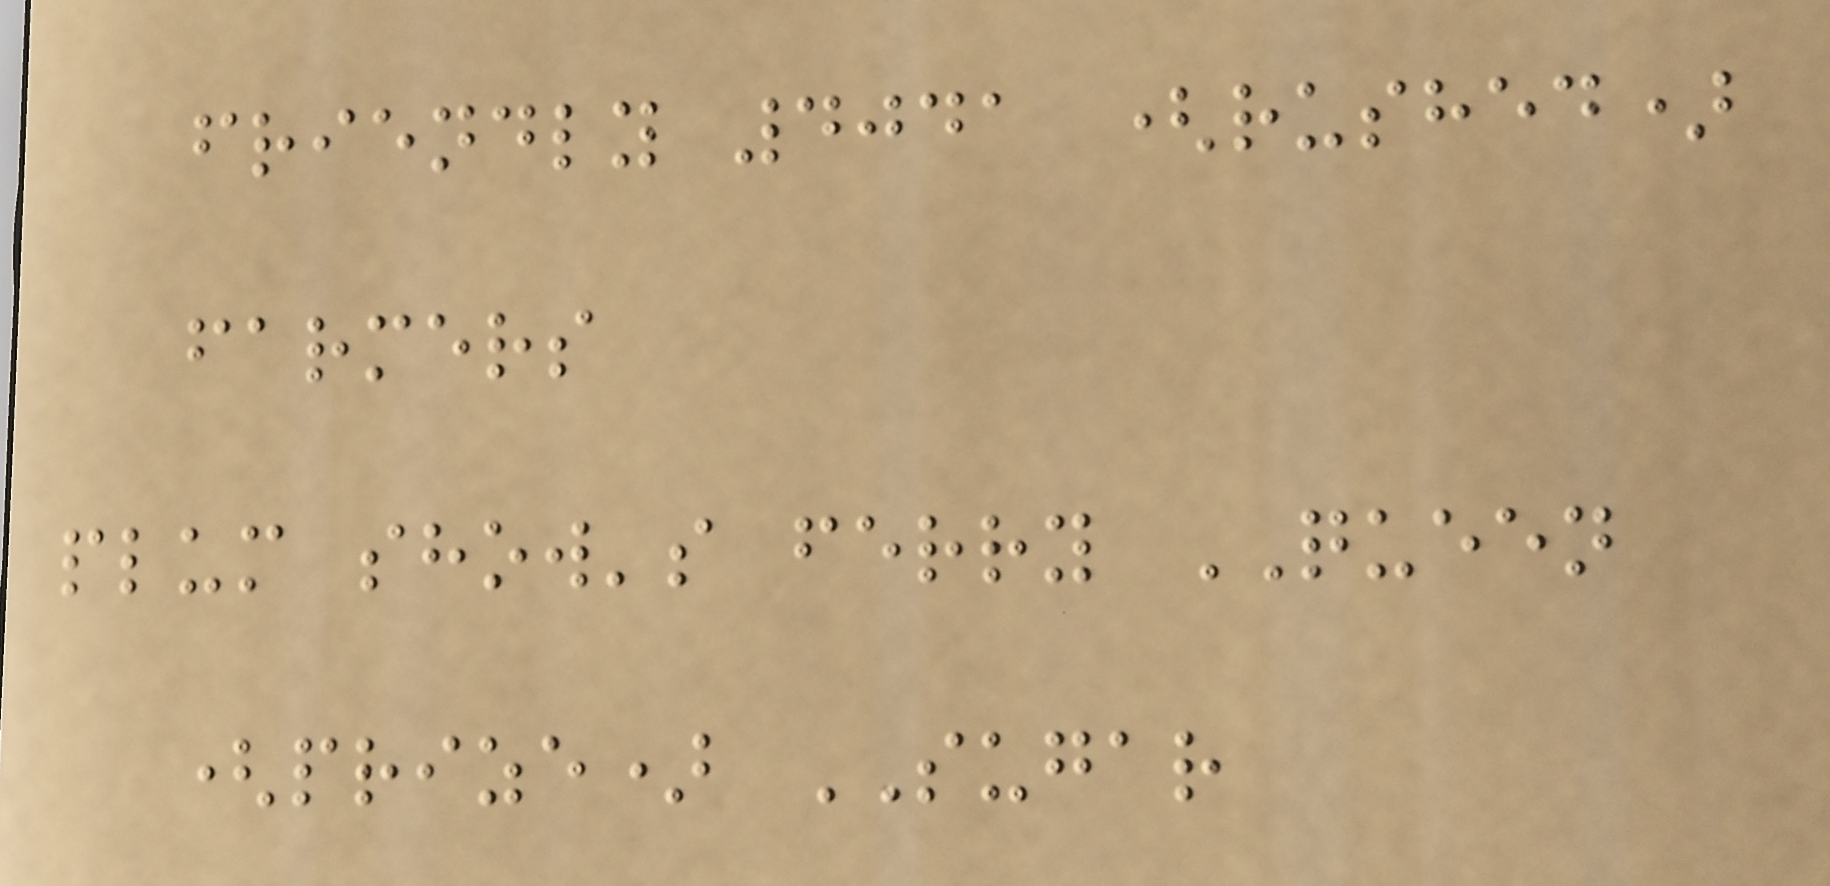friendly 4041 (rushed)
farmers
plum show's ferry QUEEN
(prize) SUGAR
